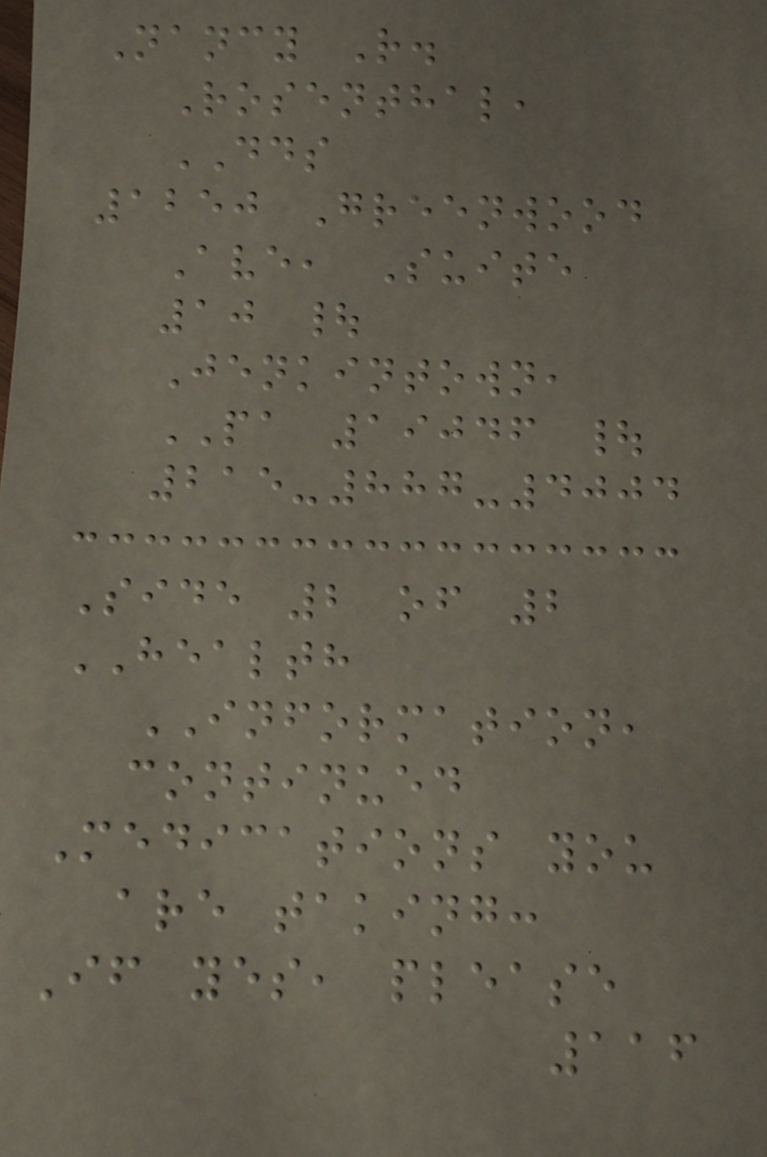Nancy R.
Rosenthal,
DDS
1250 Greenwood
Ave, Suite
10 |
Jenkintown,
PA 19046 |
215-887-4004
Side 2 of 2
HEALTH
INFORMATION,
continued
Medications you
are taking:
If yes, please
116
